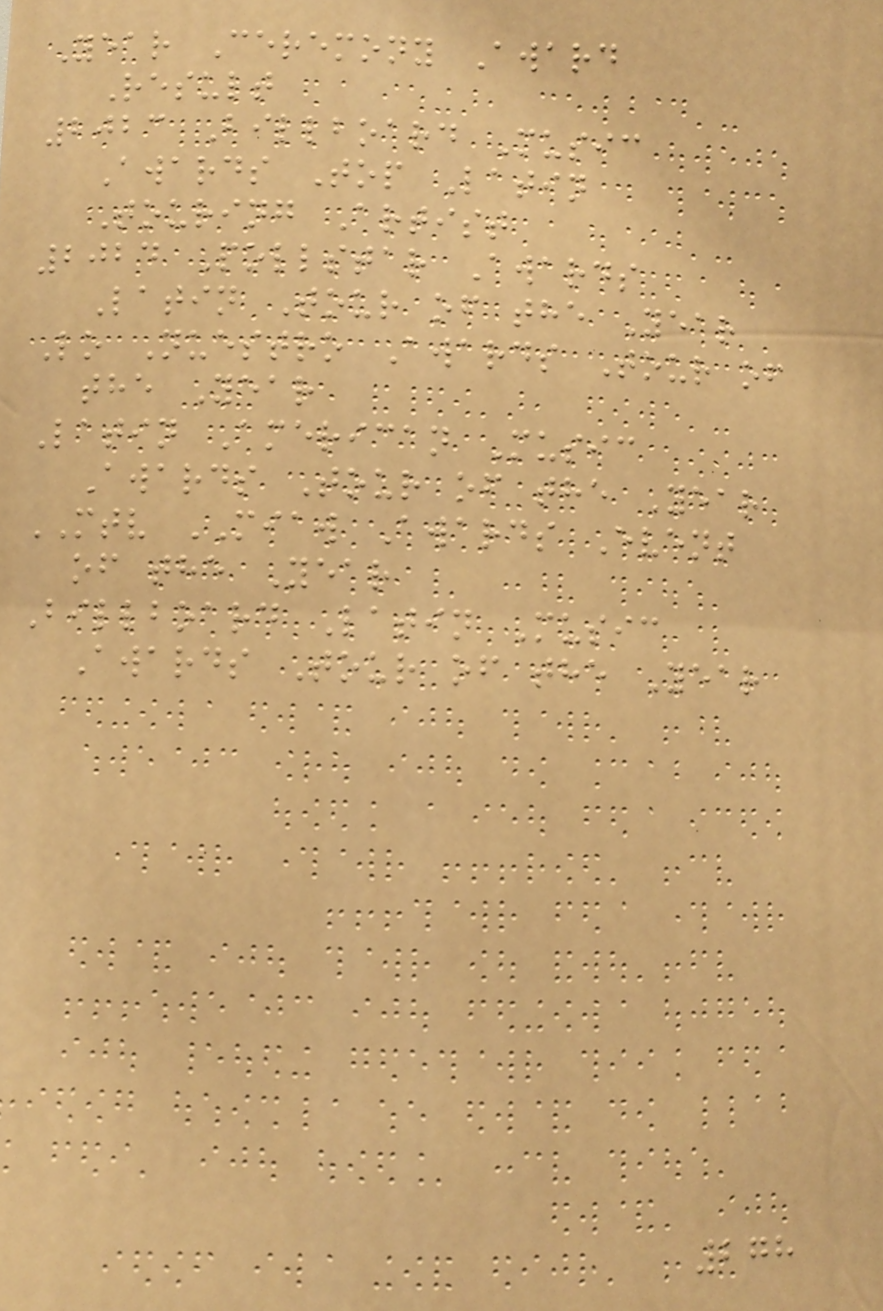Year Ceremony Award
Result
2023 Billboard Music
Awards Top Latin
Touring Artist
2024 Pollstar Awards
Latin Tour of the Year
Lo Nuestro Awards Tour of
the Year
Latin American Music
Awards Tour of the Year
MTV MIAW Awards Event
of the Year
Billboard Latin Music
Awards Tour of the Year
278
